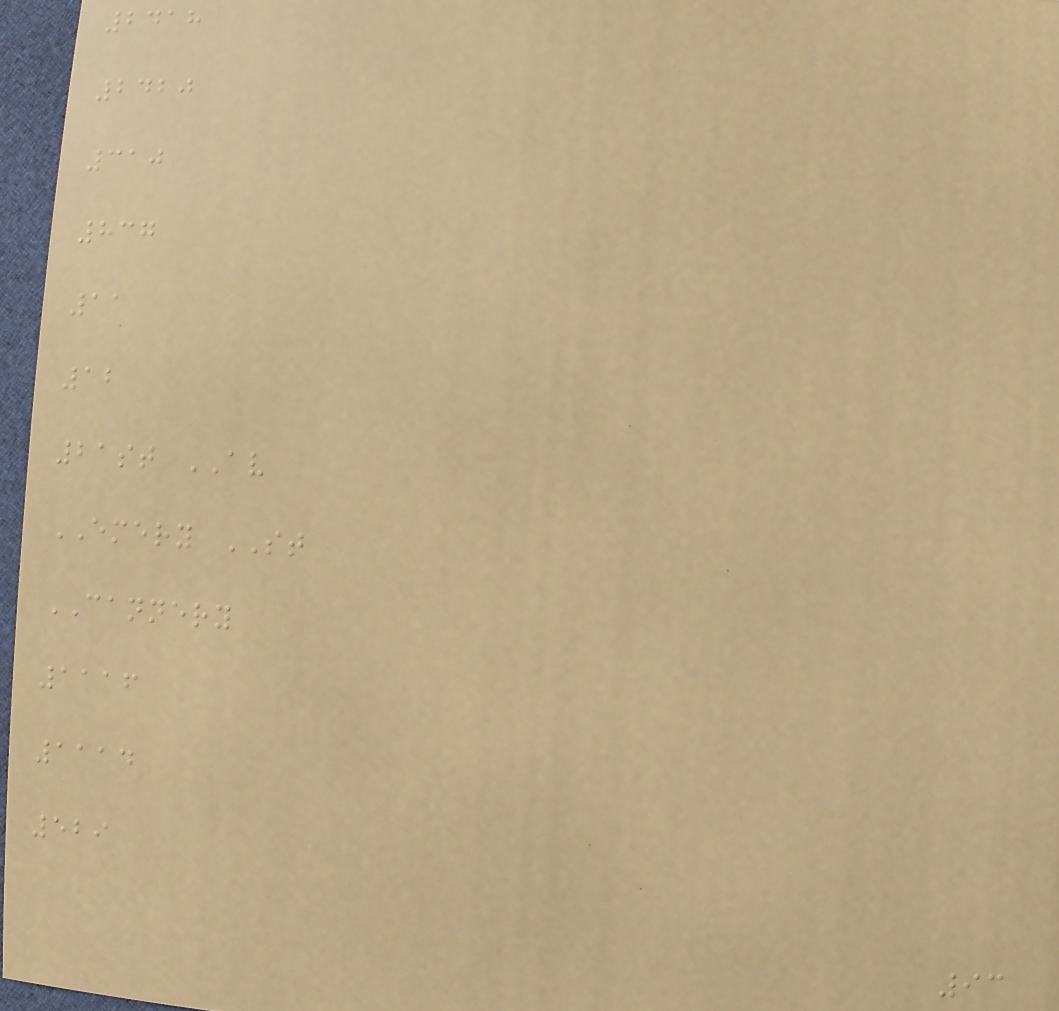2418
2420
310
837
11
12
21st AV
EMERY ST
CANNERY
1116
1114
529
93
